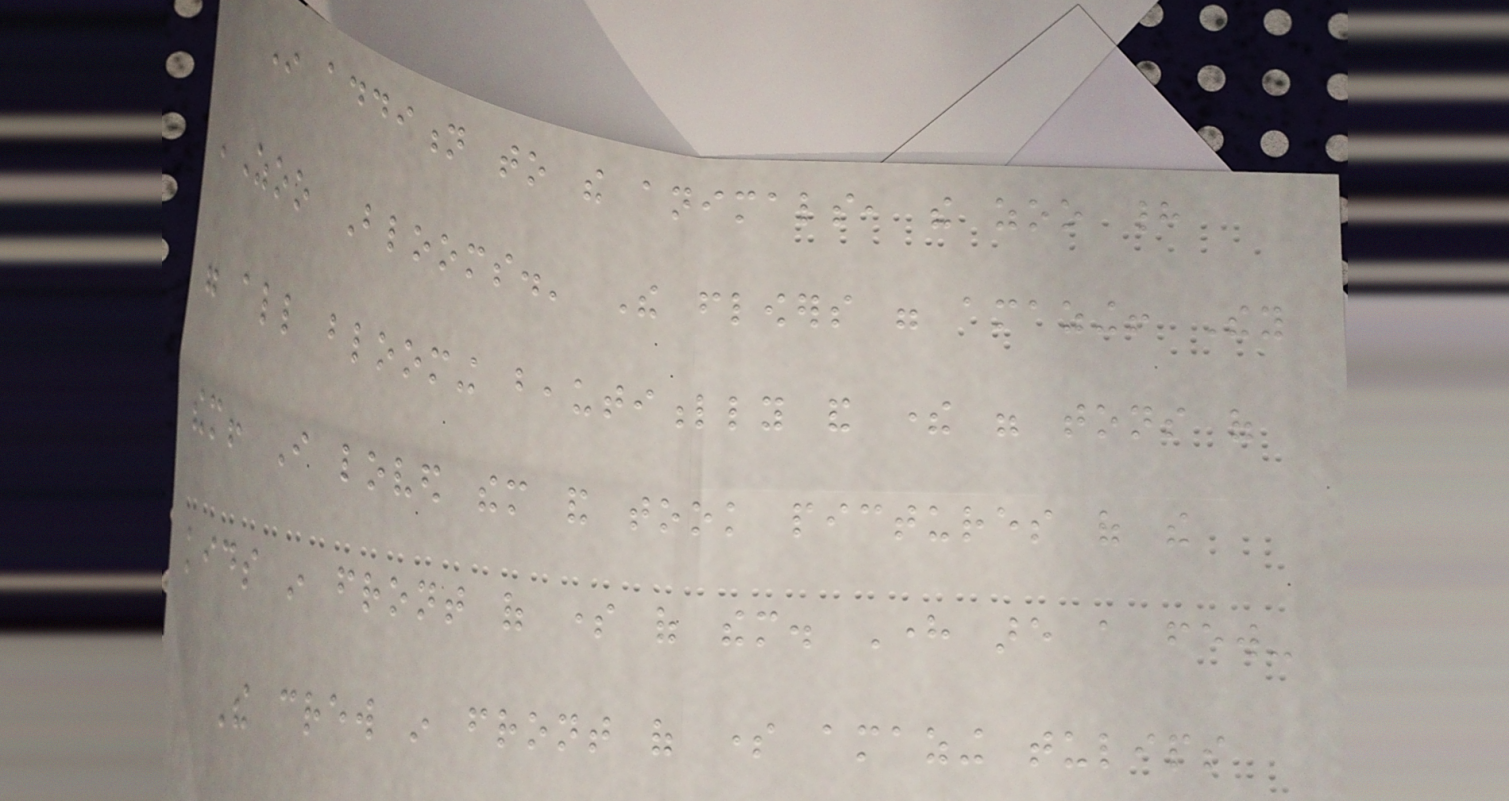In addition to the animals, the zoo had
'Zoo Blooms.' The flowers were amazing! They
were all blooming beautifully and there were tons of
them! I loved them and took pictures of the
kids in front of some of them. Here are a few-
The crew in front of some amazing tulips
